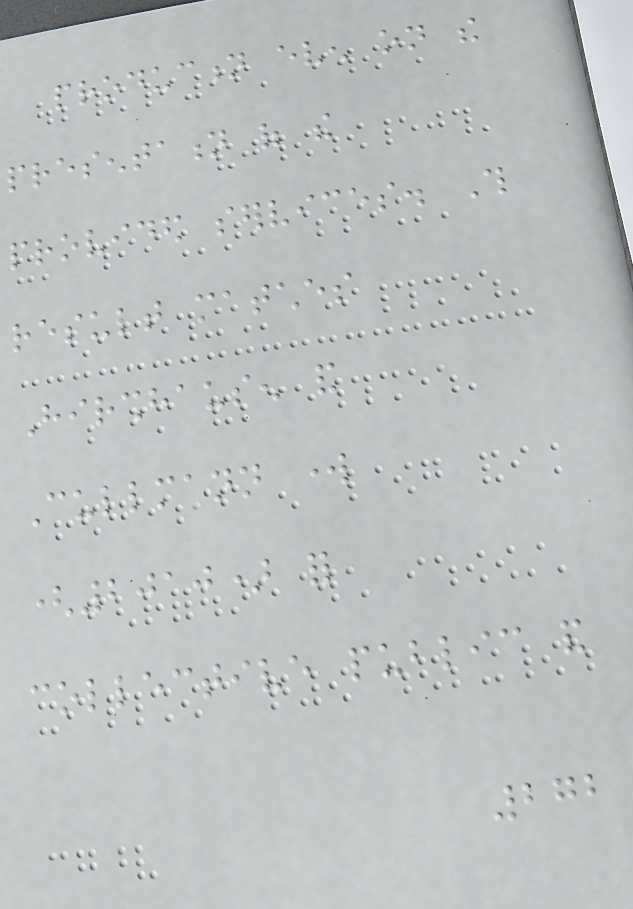production even on the
presentation of the
provided services. This
result matches
Hirshhausen and
Cullmann work
(2010) for
collective public and
272
